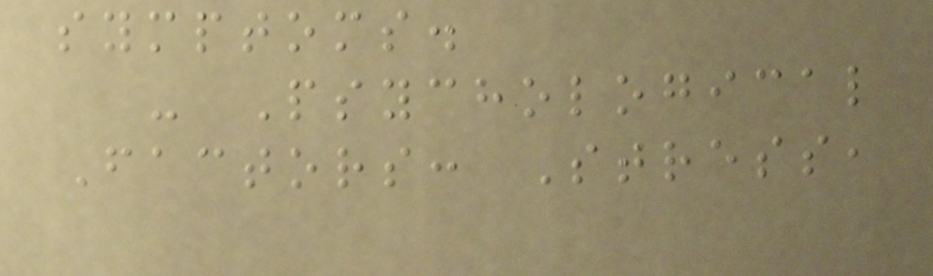symptoms.
- Psychological
Factors: Stress,
